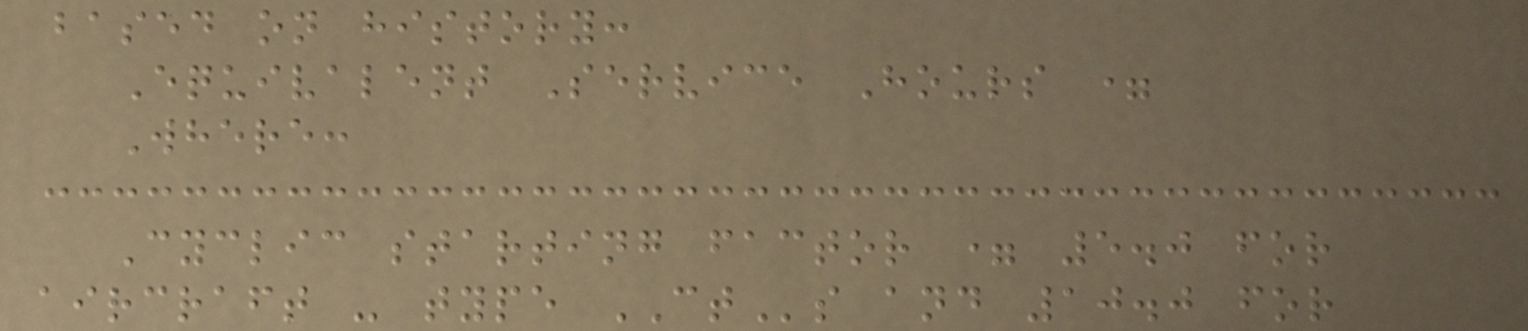based on history:
Equivalent Service Hours =
Where:
Cyclic starting factor = 5.0 for
aircraft - type CTs and 10.0 for
